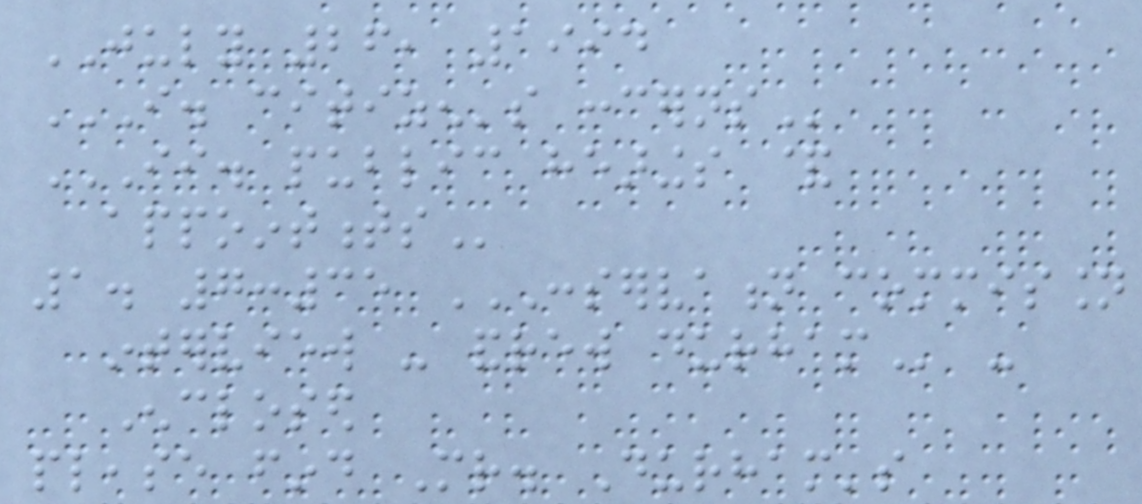JULY 26, 1994
I. CITIZEN'S CONCERNS
II. PUBLIC HEARINGS &
APPOINTMENTS
1. 7:35 CONSERVATION COMMISSION
INTERVIEW - ANDREW DURHAM -
Enclosed
please find Mr. Durham's
